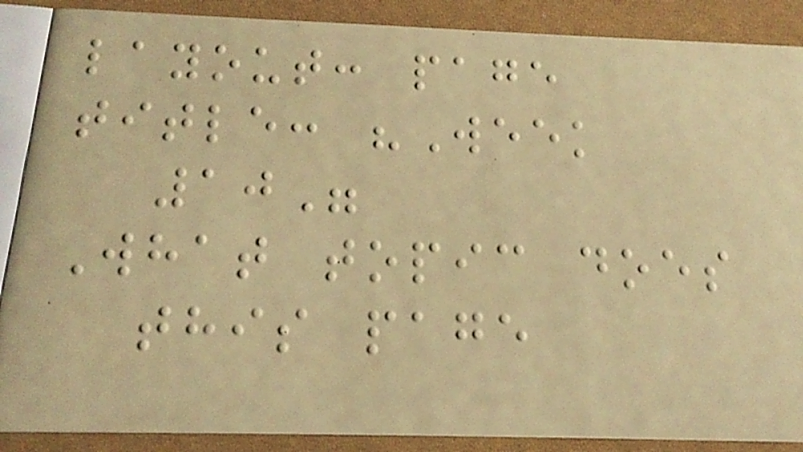layout: page
title: "Week
10"
What topic does
this page
